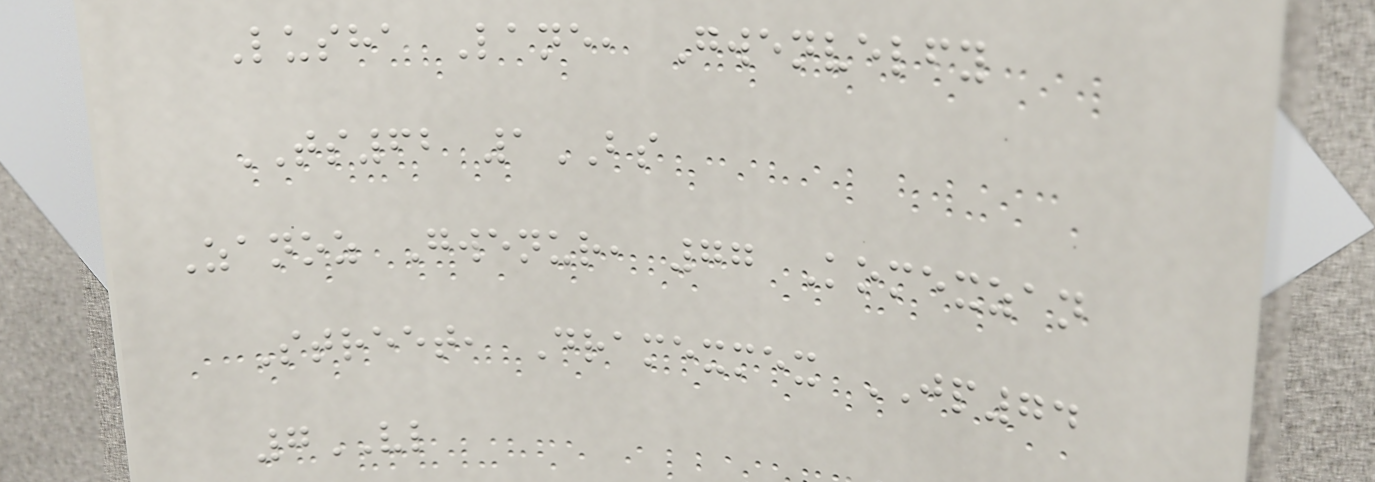Lusha Lane, Gwenvelfy
TS62 1BS
Zanoz Gwenur, 77 Komexzan
Street, Dramexmex JP74
7VL
